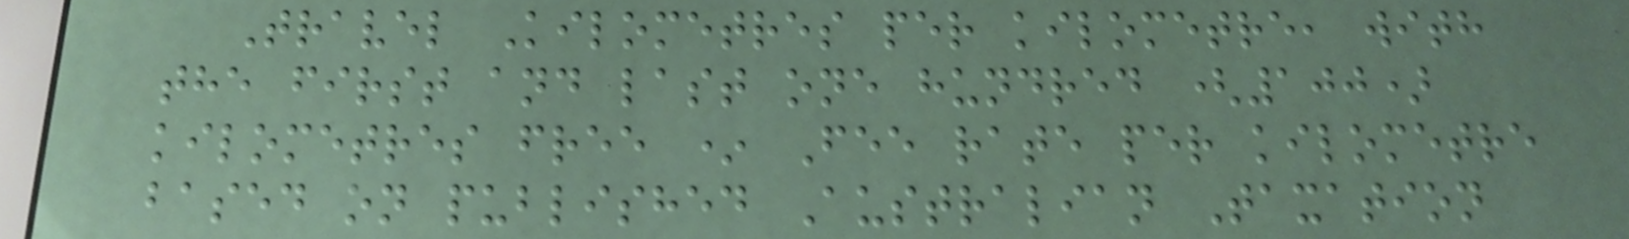Travel Kilometres per kilometre, with
the first and last one hundred (100)
kilometres free * Fee rate per kilometre
based on published Australian Taxation
